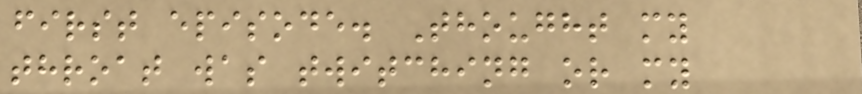first episode. Thought my
throat was twitching or my
